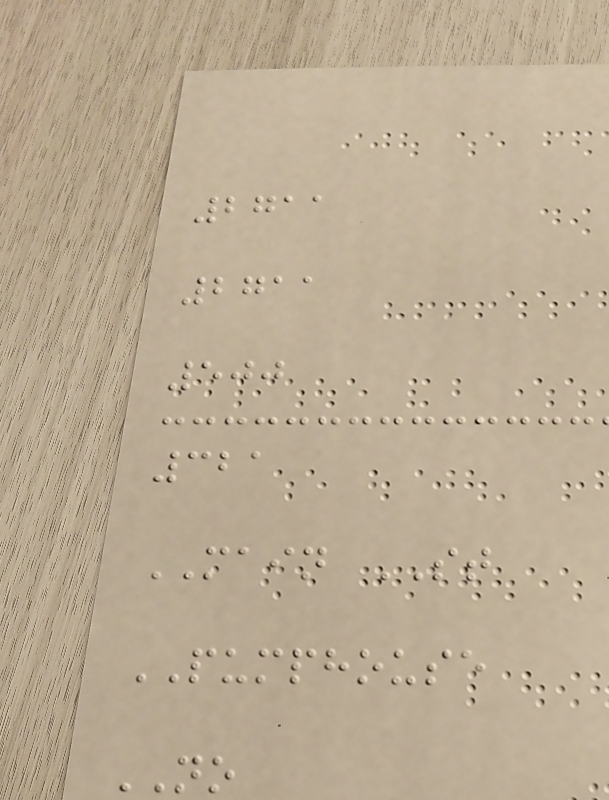2711
2711
500
321
MAIN ST
PUMPHOUSE
NO
